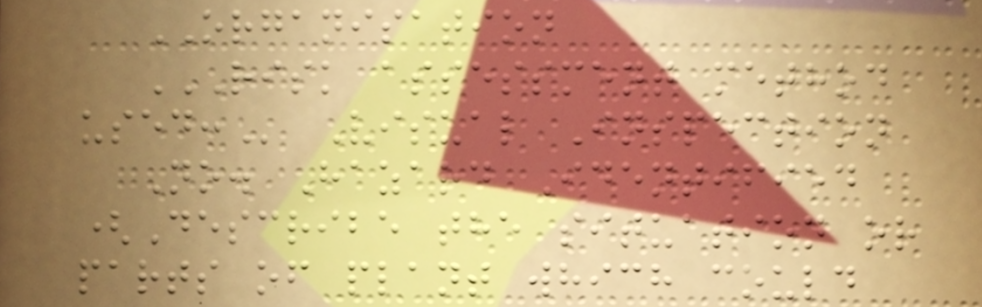ORGANISATION
RISK ASSESSMENT METHOD
USED: Visual Inspection
No. Hazard Identified
(Describe the situation or
parts of plant which could
